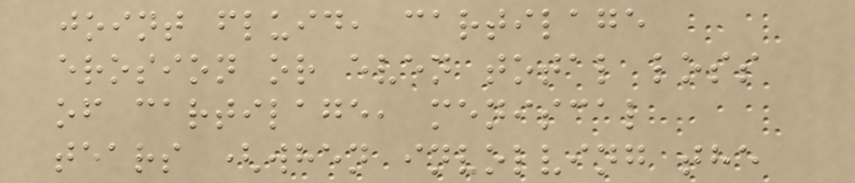joint fluid, cartilage
erosion or even total loss
of cartilage, meniscal
tears (when involving the
